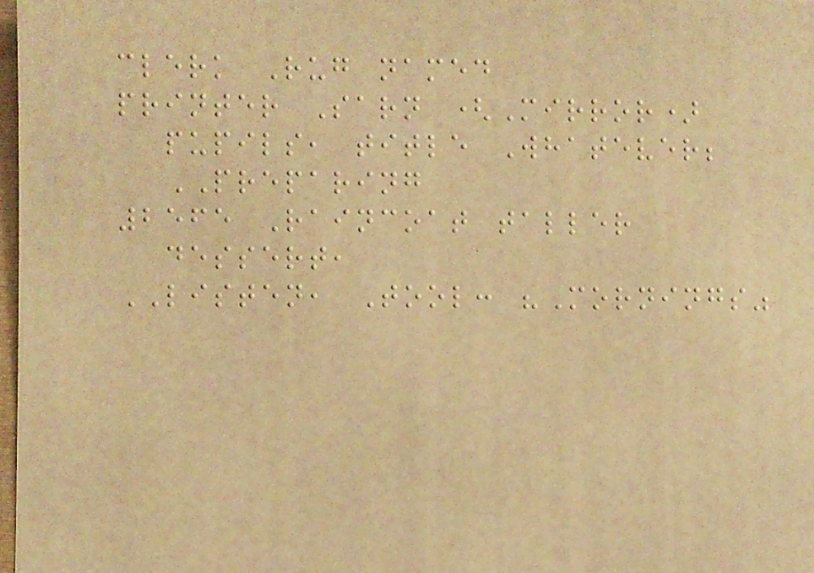clerk Rug named
printer Sarn (Mirror)
pupils, title Whatever;
PREPARING
2565 Raincoat taller
dessert,
LISTEN, Tool: "Mornings"
